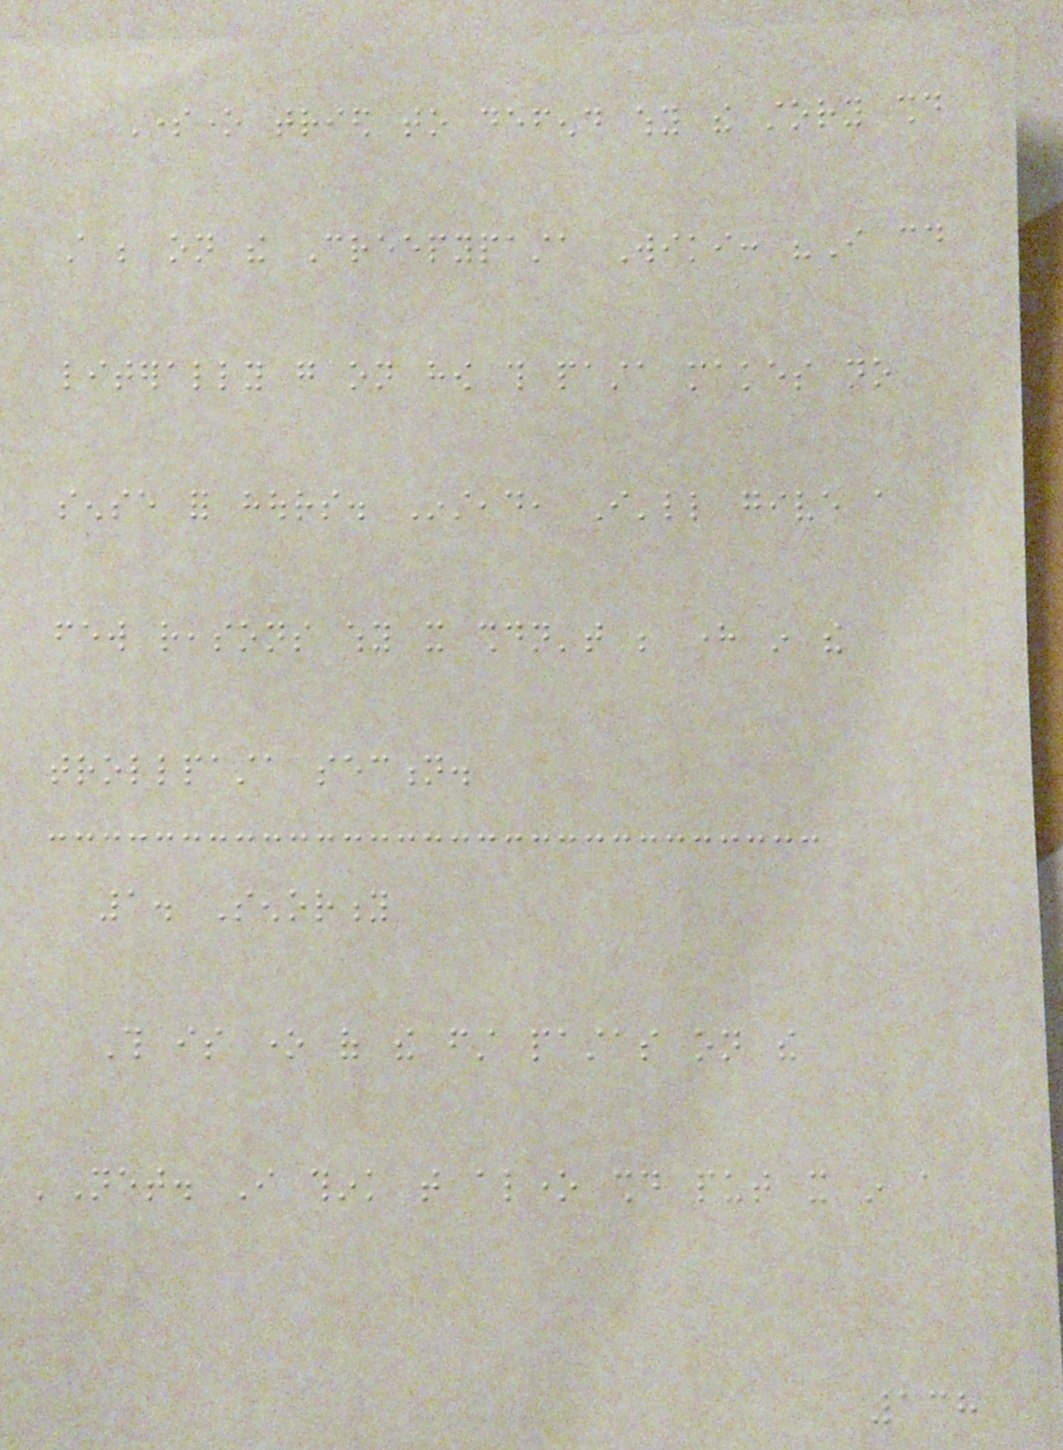Someone tried to defend why the story should
still be on the Creepypasta Wiki: "I could
literally go on how this pasta makes no
sense for hours. Instead, I'll give a
few reasons why it shouldn't be here in the
trollpasta section.
1. Senority
This is one of the first pastas on the
'Net. I think that alone should put it in a
138
